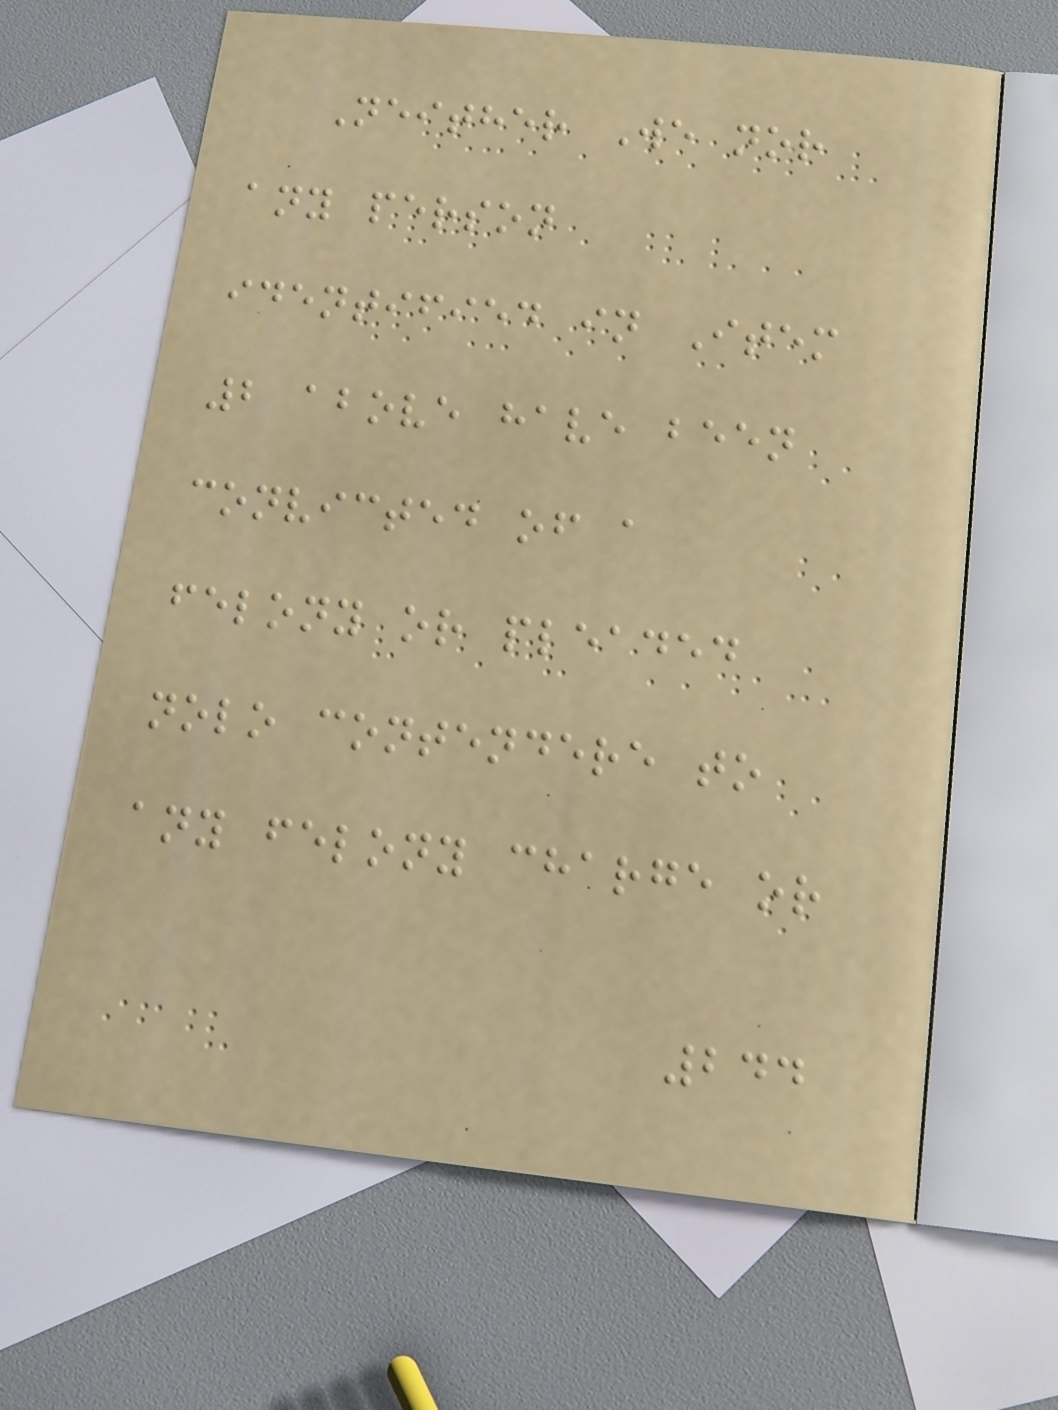Neither We nor
any person
identified in Item
2 above have been
convicted of a
felony or pleaded
nolo contendere to
any felony charge or
244
